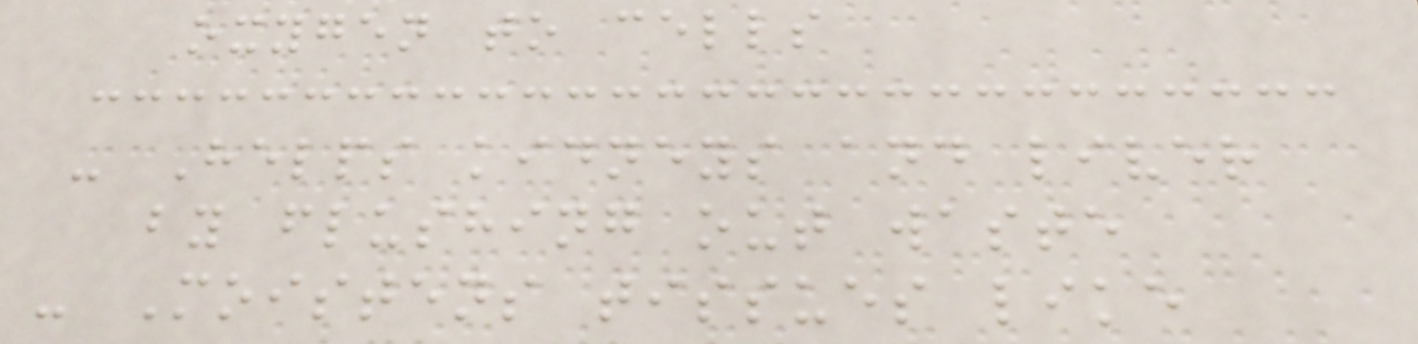oxygen to cells
- Helps kidneys and liver
by flushing out waste
- Moistens tissues like
